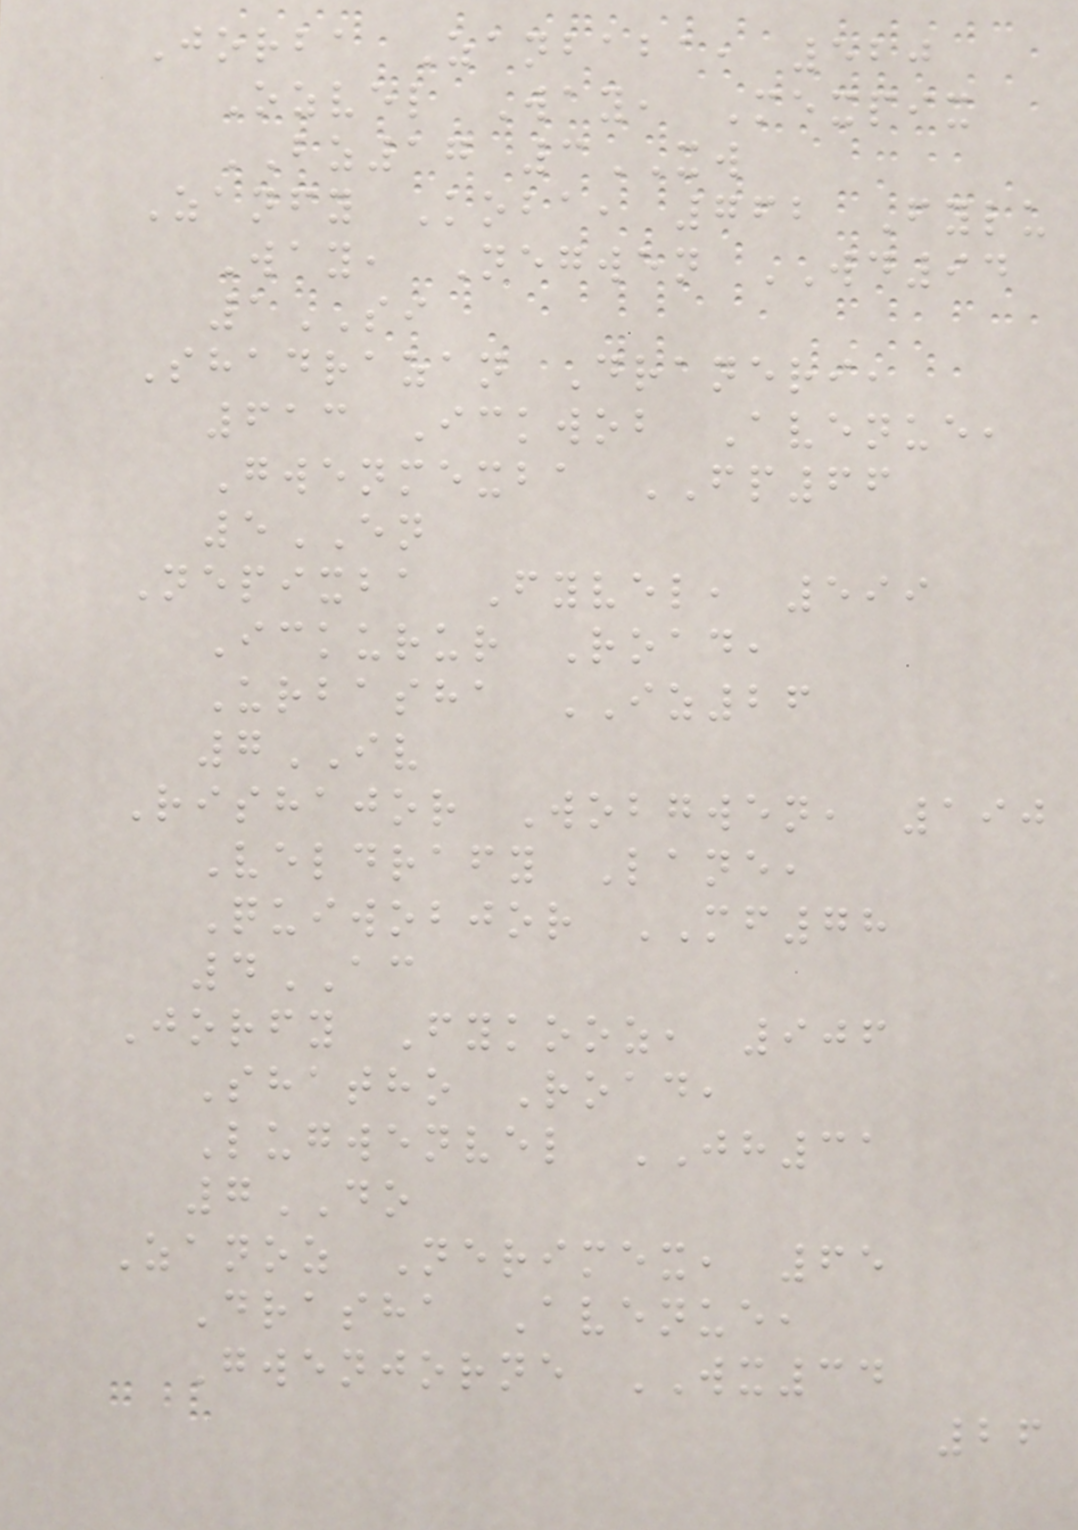Jorba Zanbaba, 520
Ozvel Way, Mexpix
BZ17 3XW
Zanfy Koba, 762 Fylu
Way, Negwen WD94
1SI
Shadrazan Draneri,
613 Ickwob Avenue,
Gwenmexba FP66
5EN
Nepixba Fyvel, 599
Ickurur Road,
Urbasha IZ26
7IV
Rishajor Wobgwen, 190
Veldrafy Lane,
Quiwobjor MF78
4AC
Jorfy Fykooz, 906
Shatho Road,
Lugwenvel JH31
7DO
Zanoz Nerimex, 65
Drasha Avenue,
Gwenjorne WX34
26
